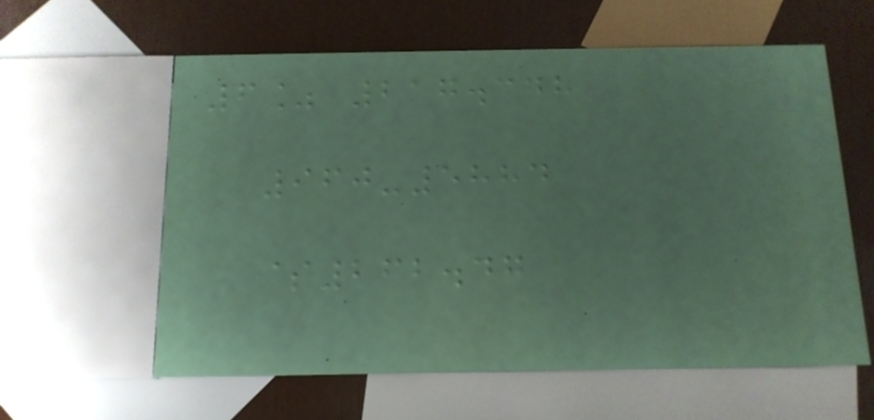6% 217.348
960-5884
$262.47
